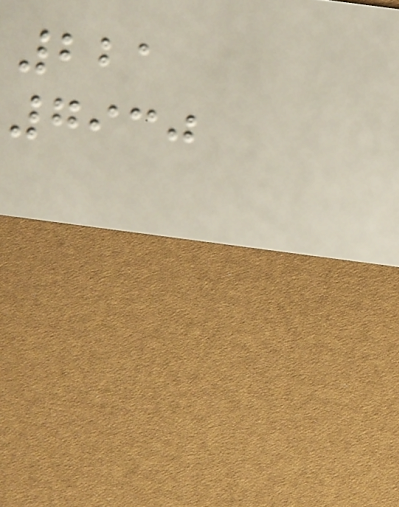221
7930
